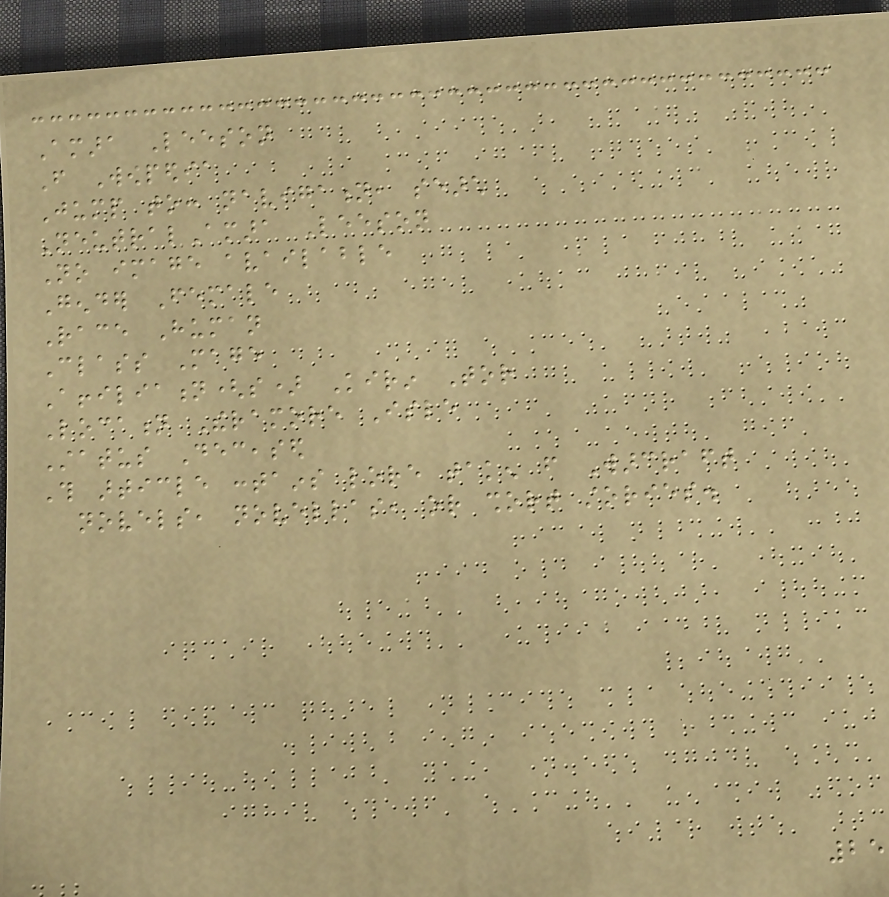Amara Leeson
From Wowpedia
Jump to: navigation, search
NeutralAmara Leeson
No image available
Gender Female
Race Human
Class Mage
Affiliation(s) Kirin Tor
Location Theramore Isle
Status Deceased
This article contains lore taken from Warcraft
novels, novellas, or short stories.
25
